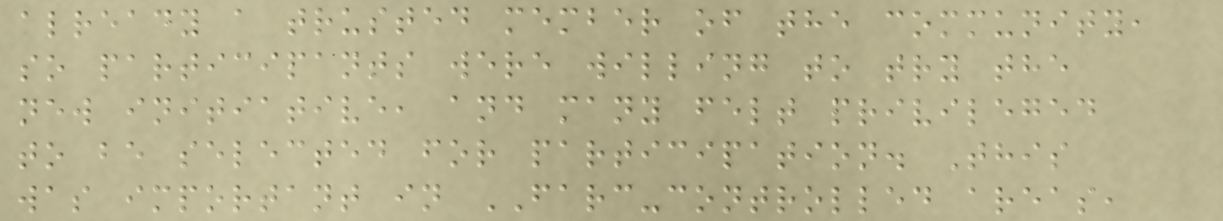already a trusted member of the community,
so participants were willing to try the
new initiative, and many felt privileged
to be selected for participation. This
was important in FARC-controlled areas,
